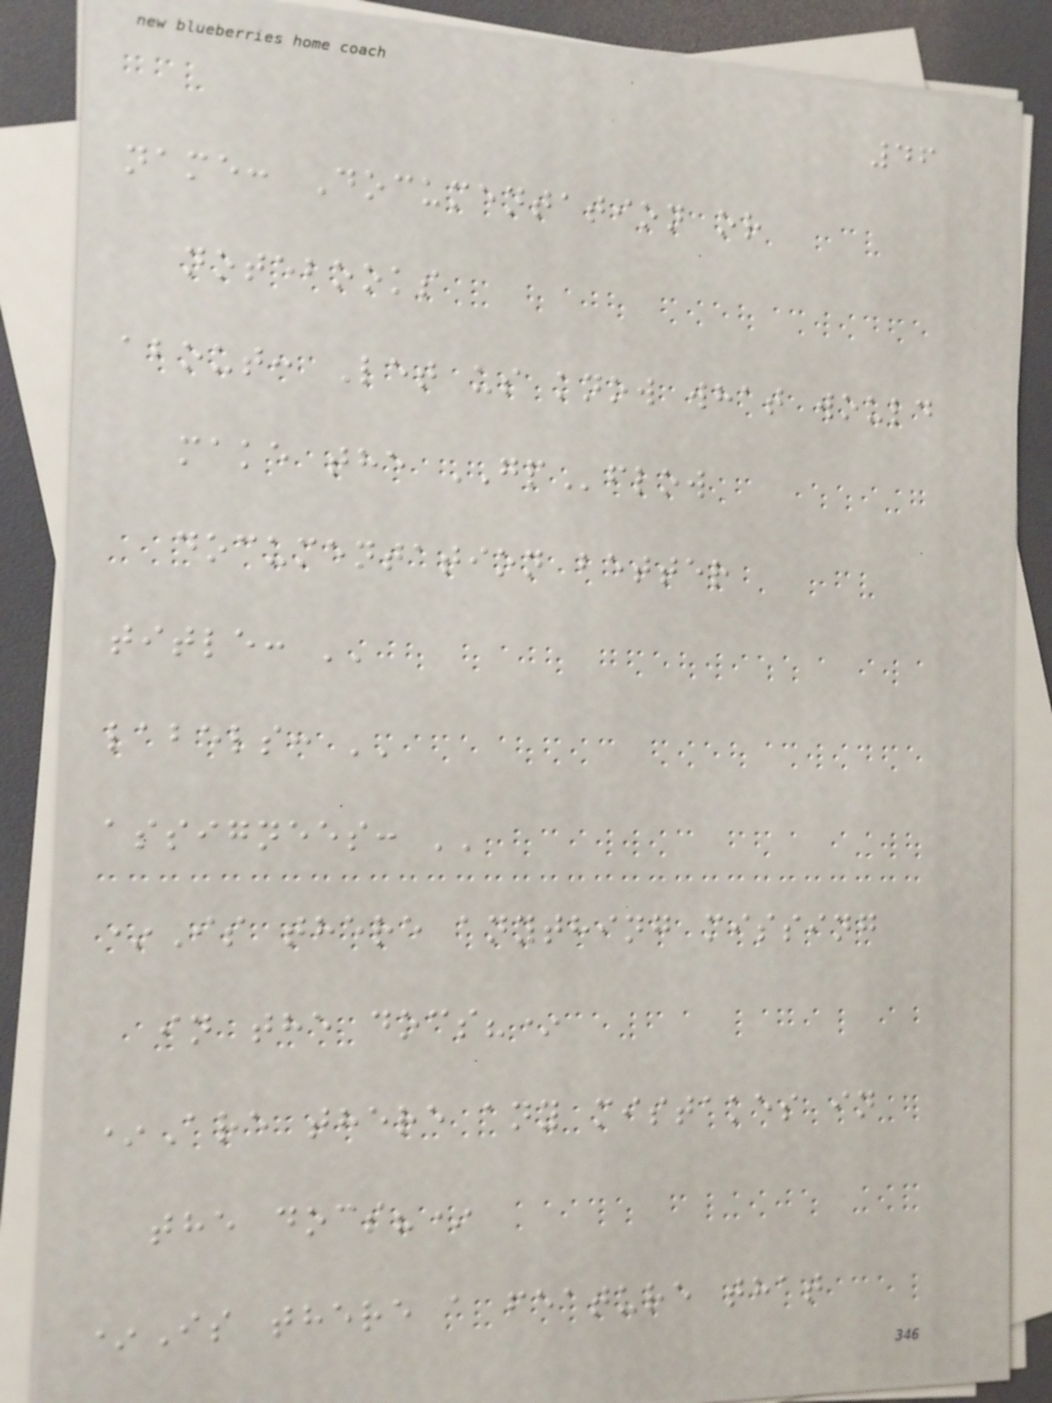46
name: Documentation or
notebooks
about: Let us know what would
make the GPflow
documentation better
title: ''
labels: ''
assignees: ''
*Is there anything missing
in the docs?*
*Are there any mistakes in
the docs?*
*Is there a feature that
